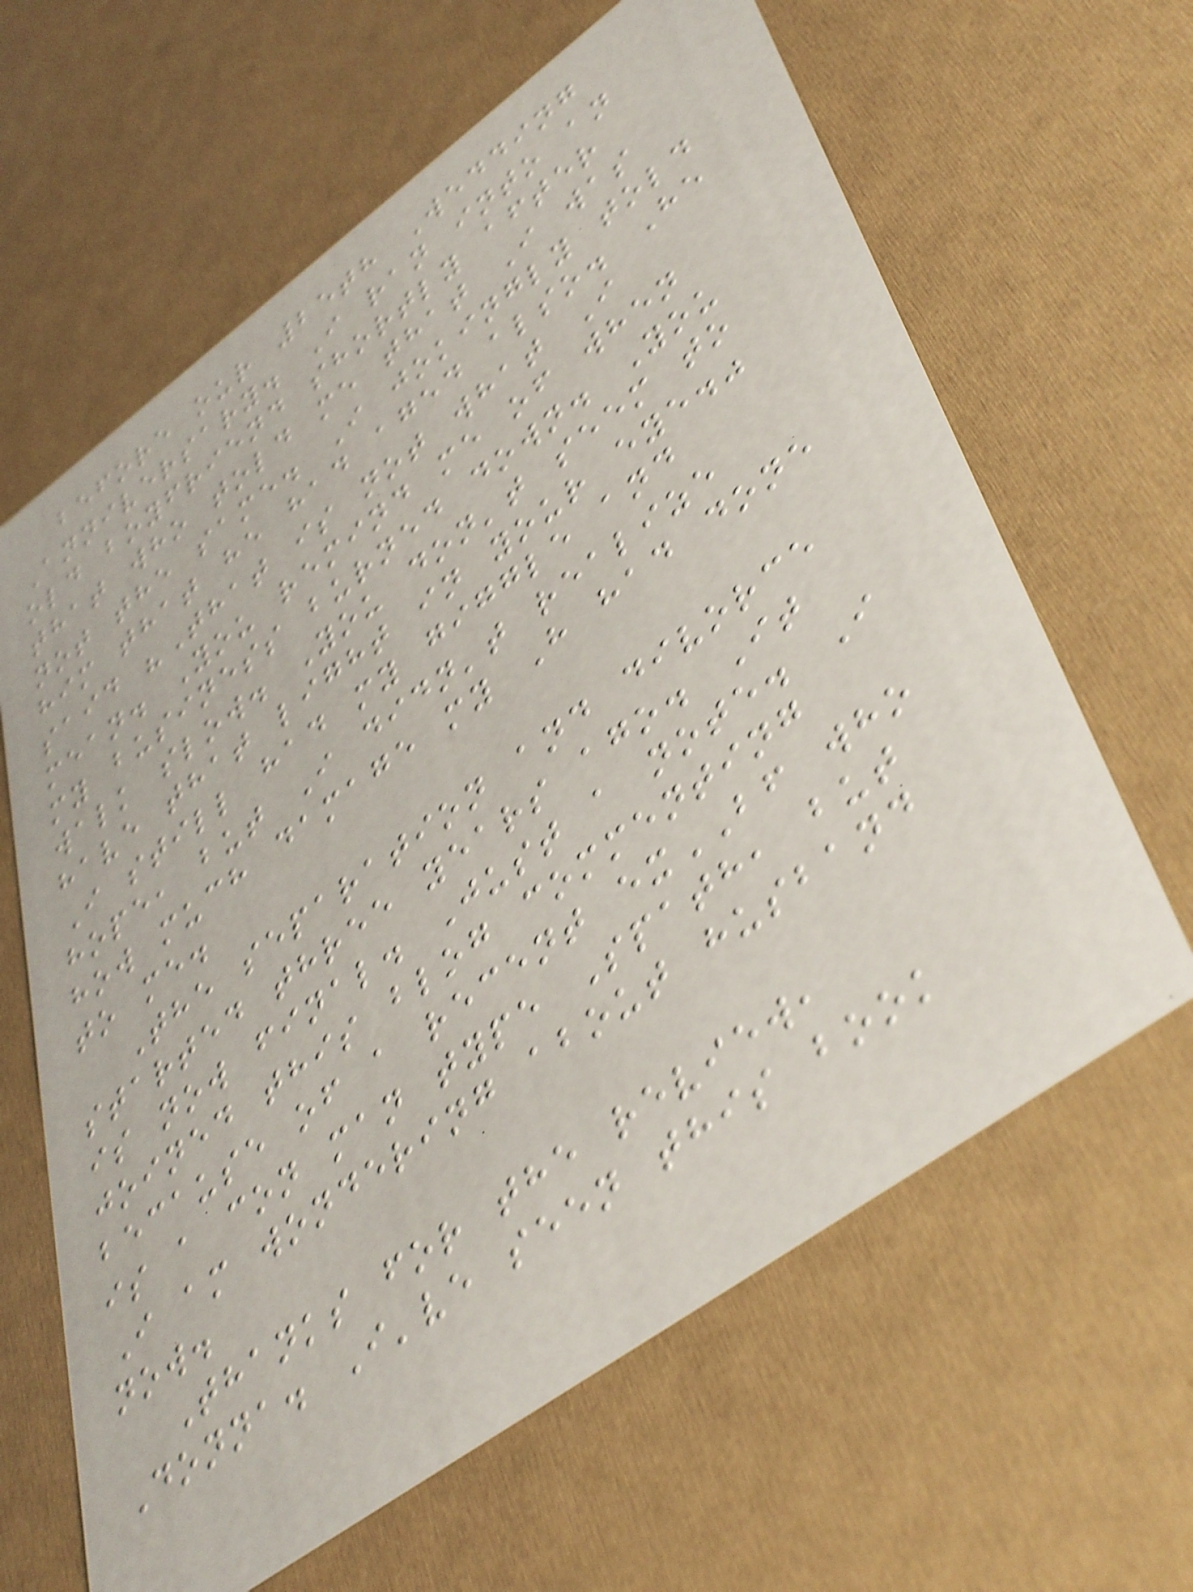before our 25th Wedding
Anniversary. I ran into an
old boyfriend shortly after
that who told me that I was
not the same. I jokingly told
him that he had aged also. He
said "That is not what I
mean. You remind me of when
my business burned down. You
walk slow. You don't seem to
have that light in your eye."
I still had my giggle and
hope, but I didn't realize
how much damage my H had done
to me.
The separation and divorce
started three years ago. It
is now final. Just a note. I
joined this blog commenting
because of a recent exBF who
is a con man type Spath, but
I am wondering about husband
now.
Thanks for the review,
Donna. I've seen this book
